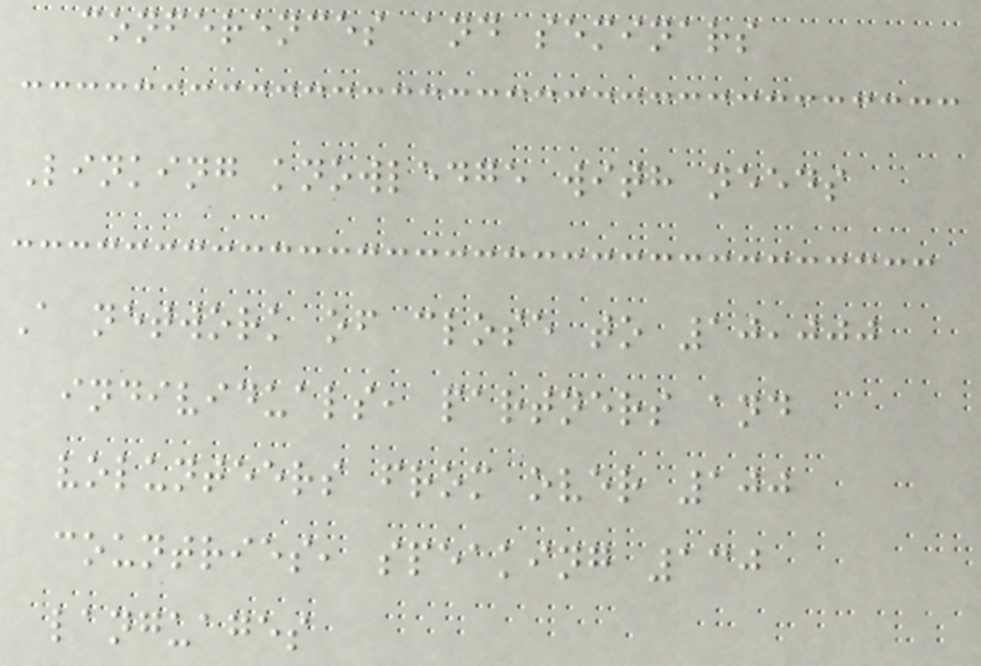conferences and seminars
Linking knowledge with needs
A network of close to 10,000
individuals, partners and
volunteers from over 100
countries, speaking 130
languages
